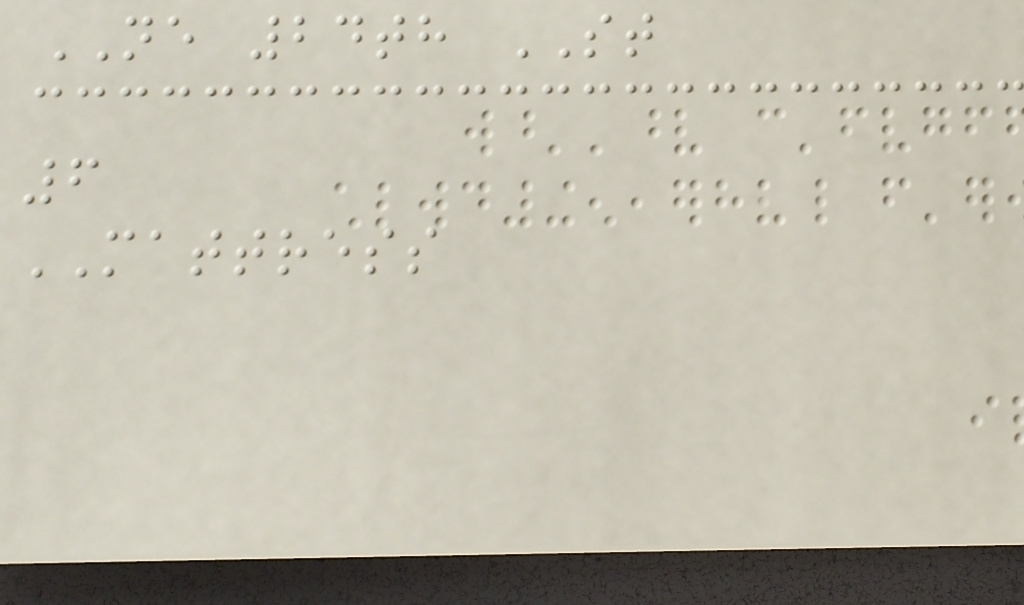NE 24th ST
6
MATTRESS
